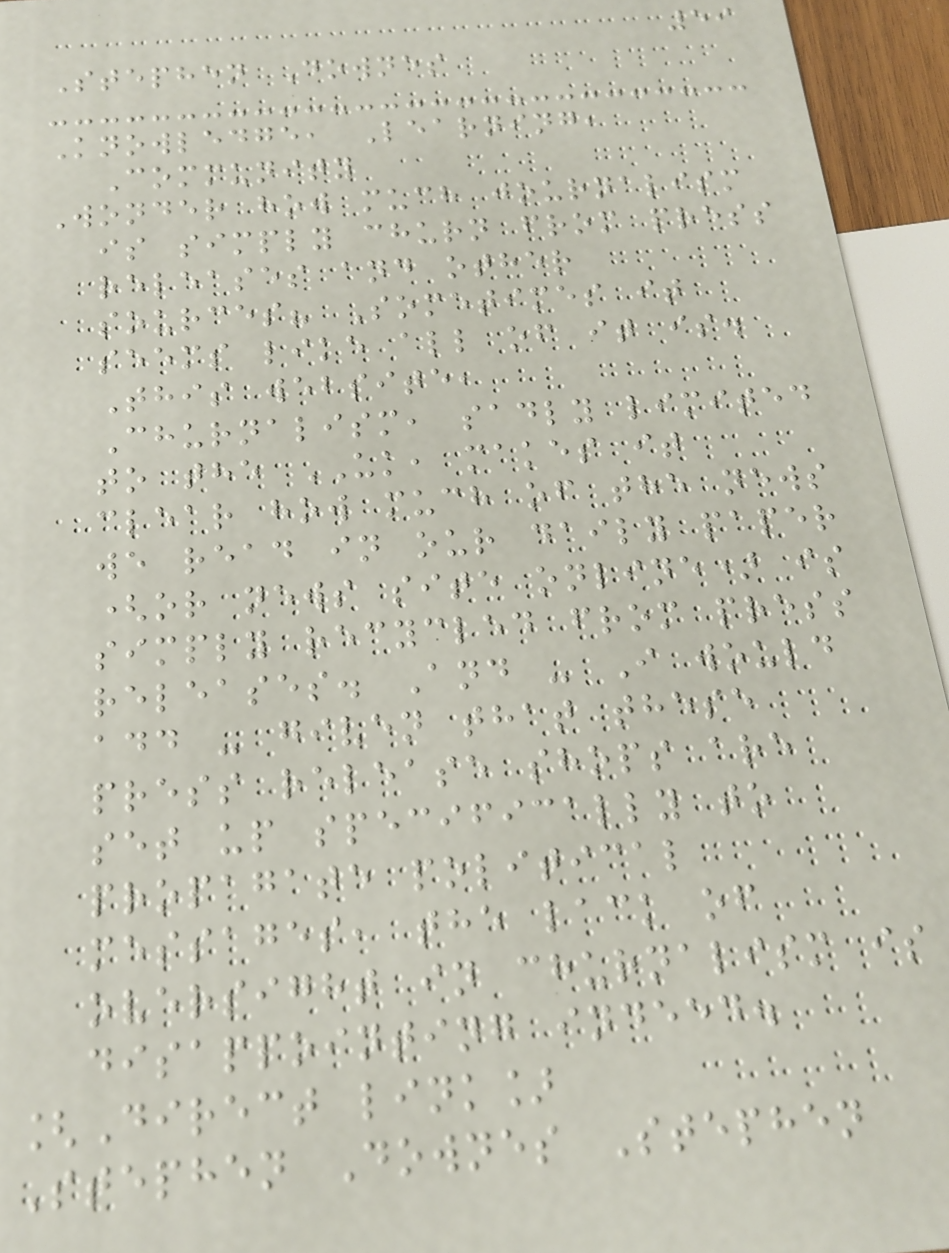59
Stephen Downes
Knowledge, Learning,
Community
Wonder how much journalism
is simply churn from press
releases and other
sources? Sometimes it
seems like all of it is.
This website,
Churnalism, sadly limited
to the UK, makes it
clear how much of the news
we read in our daily paper
(or news site online) is
simply recycled from press
releases. And - I would
add - given that these
press release shops are
set up specifically to
propagate political
messages, the lack of
oversight in churnalism is
disappointing indeed.
[Direct link]
Stephen Downes Stephen
